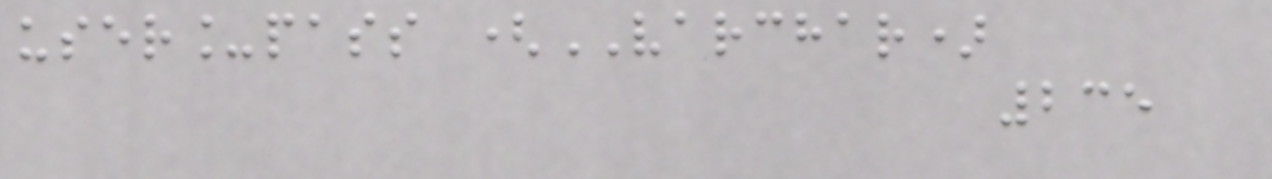user_pass (VARCHAR)
235
